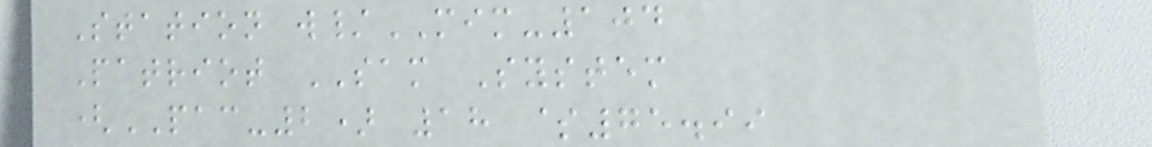Station w/MIM-104
Patriot SAM System
(PAC-2) 18 $75.99
